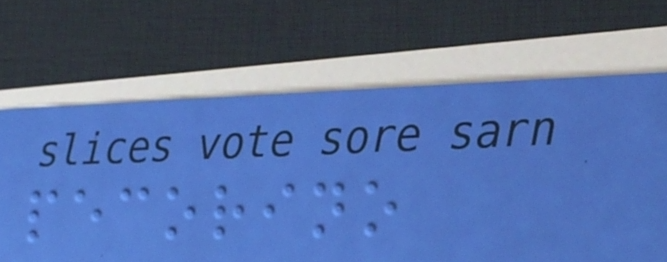pecorino
